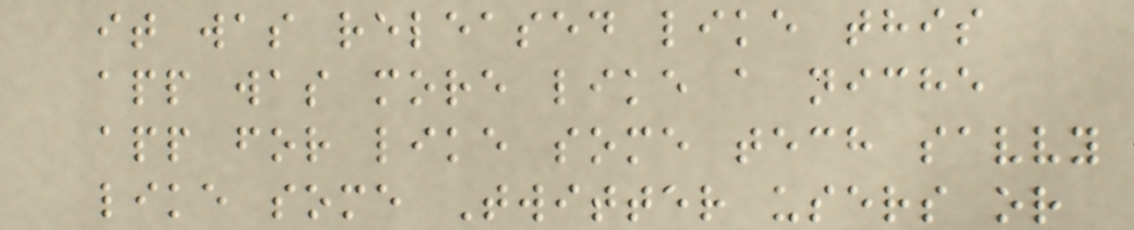it was released like this
app was more like a niche
app for like some tech savvy
like some Twitter users or
